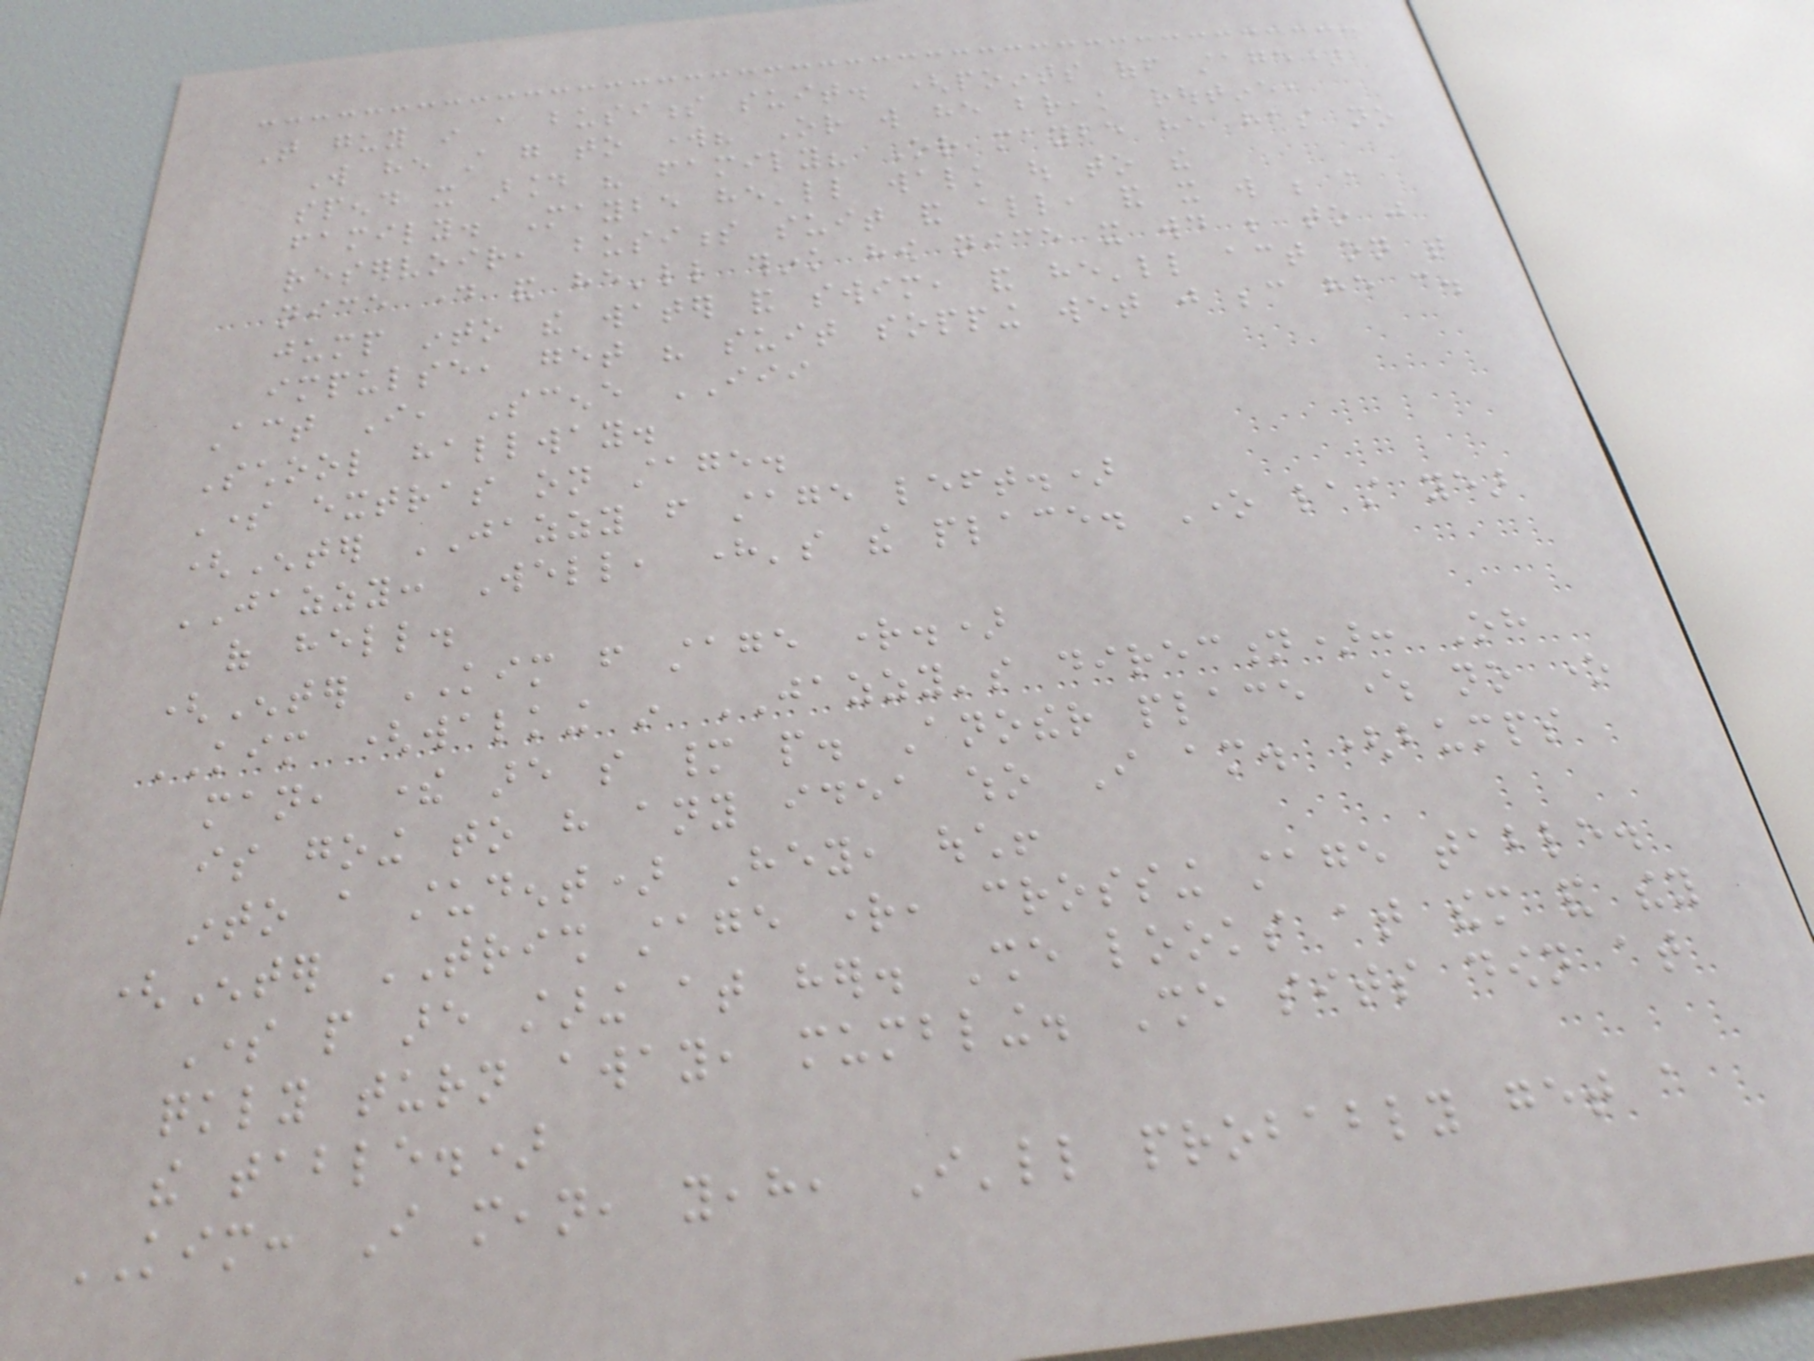That guy in a business suit. (points off stage)
Will he still go to work? Or will he break routine,
spend it around his family? Or maybe he has no
family. Maybe he'll walk out to the
reservoir, business suit and all, and it will be a
nice day and he'll think how nice it would be to just
jump into the water and swim, and he'll act on that
impulse, get his suit sopping wet just because he can.
Act I, Scene III
School hallway.
Some extras on stage.
(Enter JAZZY from stage left.)
JAZZY: Well, here's the place. One last year
of hell.
(Enter KIM from stage right.)
KIM (walking in JAZZY's direction): Oh
man, there are so many people. Another place where no one
is going to have any idea who I am. (bumps
into a student) Hey, ouch!
(Enter TRISH stage right, crossing stage table.
Some people are staring at her. She looks at them and they
quickly turn away, mumbling. She sits down at
the table.)
KIM: I mean, yeah, I'll probably get a
